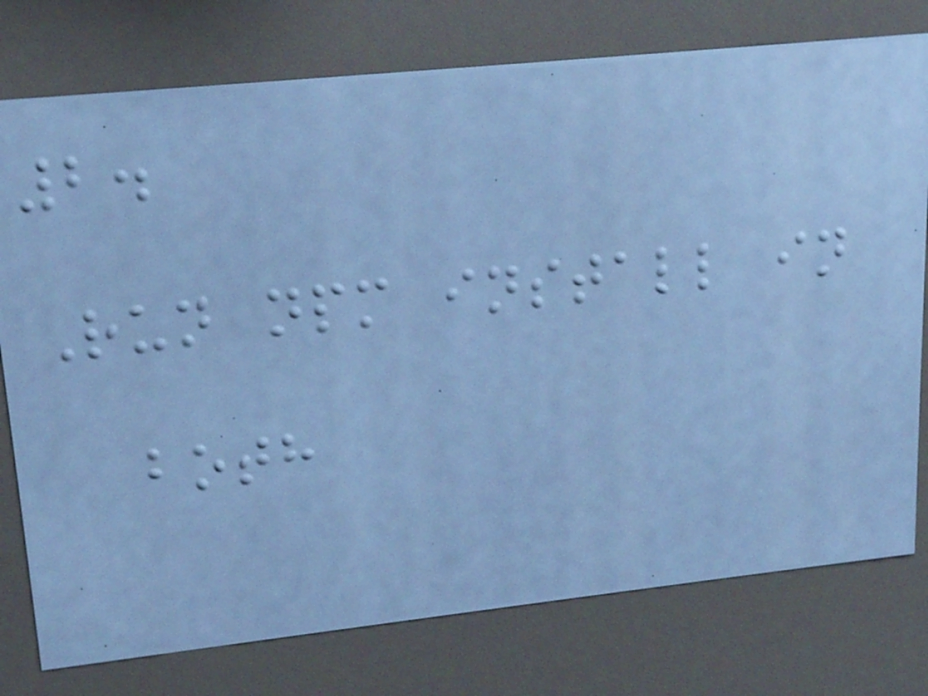2.
Run npm install in
both
